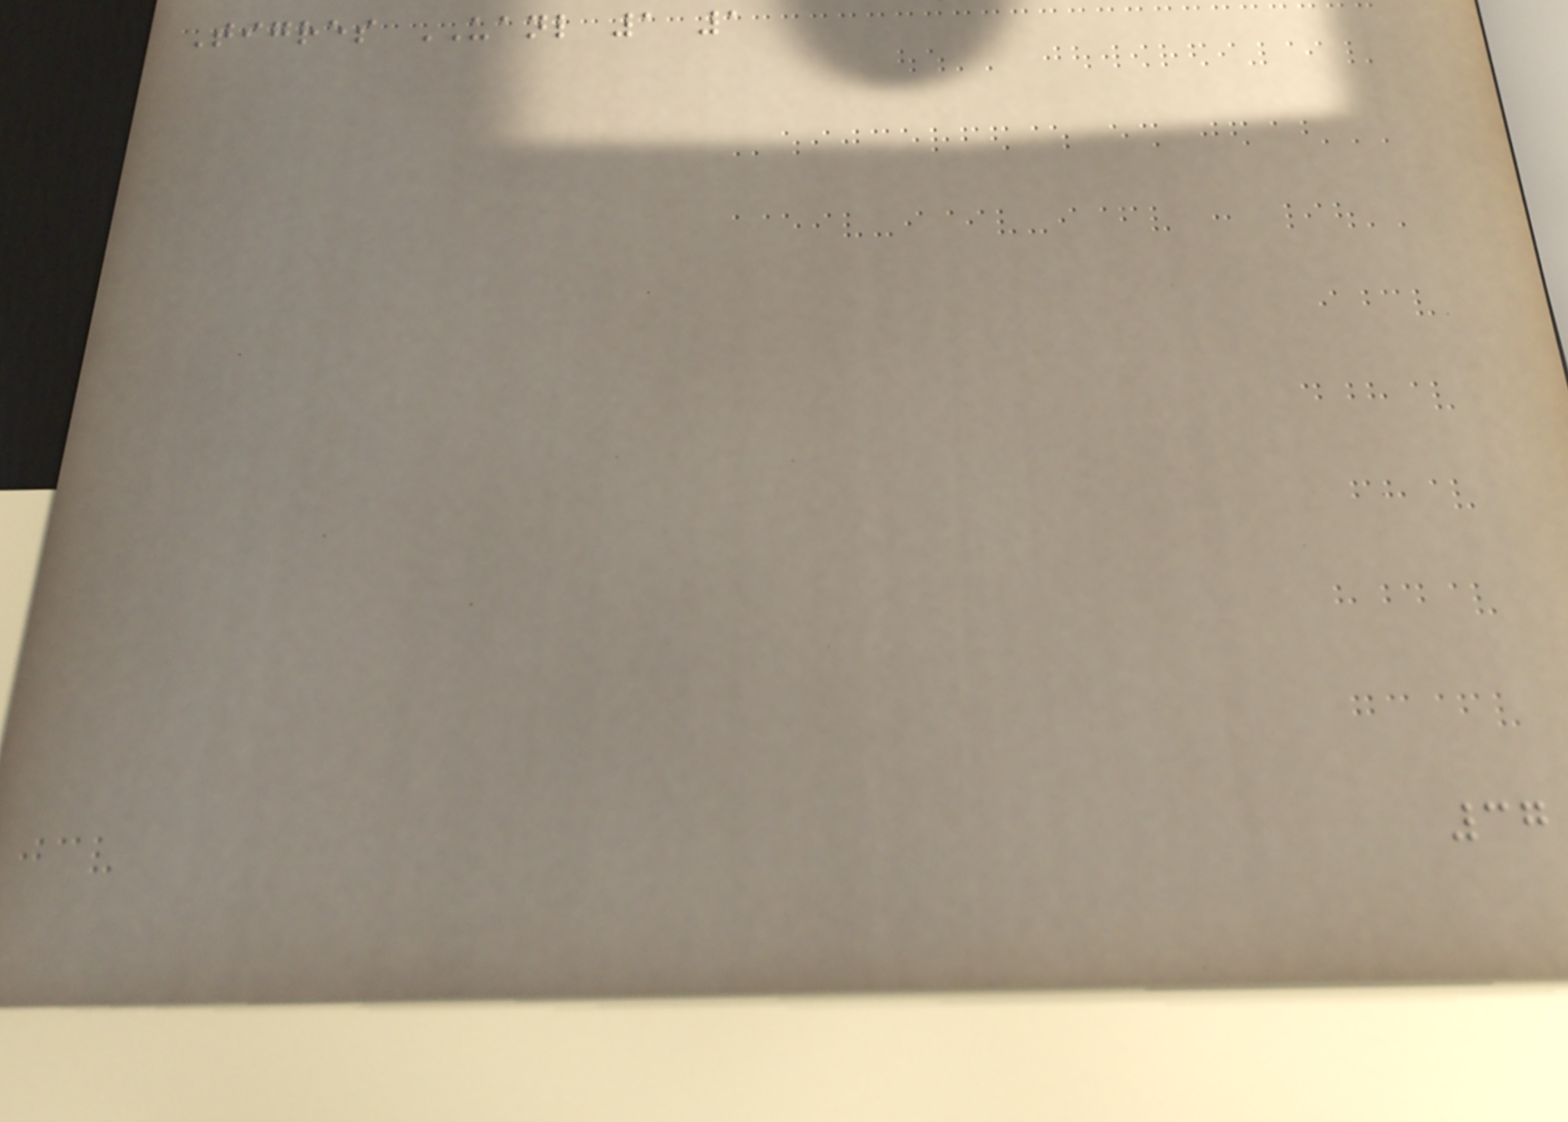Tigres UANL 1 1
37
